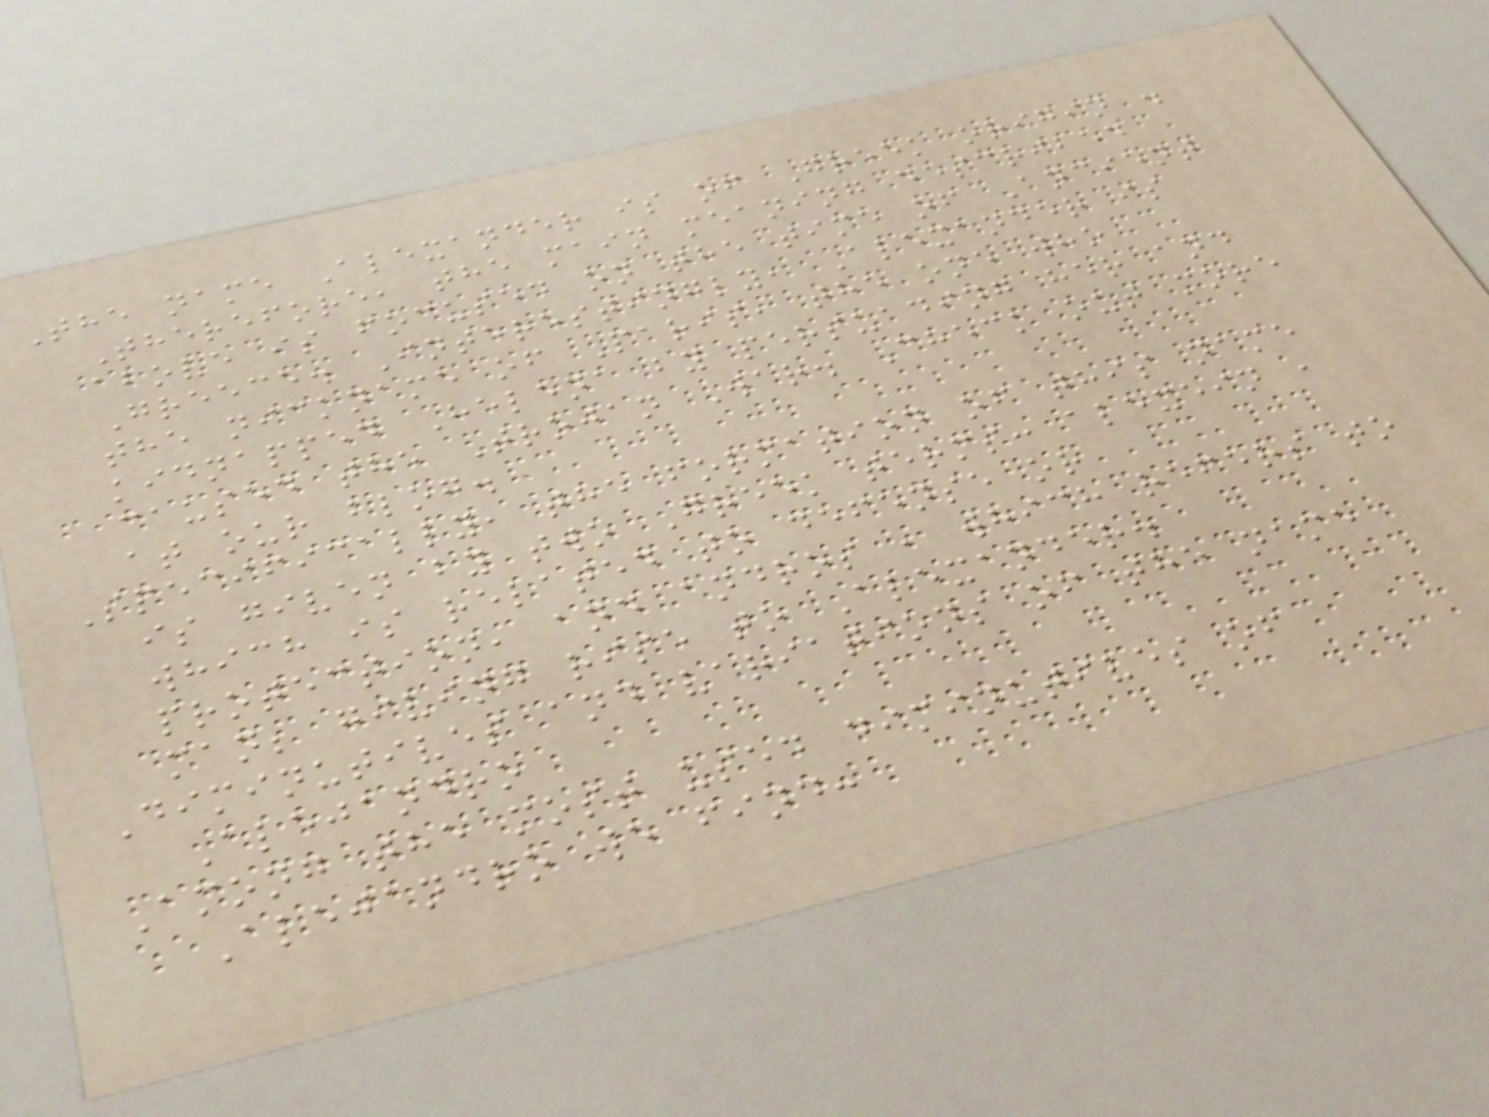The name Alexander is of Greek origin .
Therefore, the main meaning described
above is focused on the time of Ancient
Greece. Interestingly, Alexander is
the nickname of Paris, the one who
kidnapped Helena by persuading her and
caused the Trojan War. Check out more
at our blog.
Specifically, the formation of this name
is given by two Greek terms: alexein ,
which is related to defense or
protection, and andros , which refers to
man; giving rise to Alexander.
Diminutives and variations of the name
Alejandro
Among the most used diminutives of
Alejandro we find:
